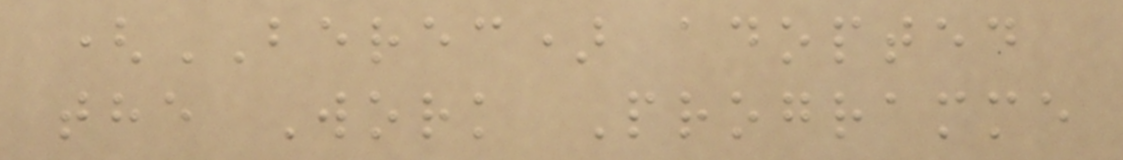(BEREC) adopted
the Work Programme
